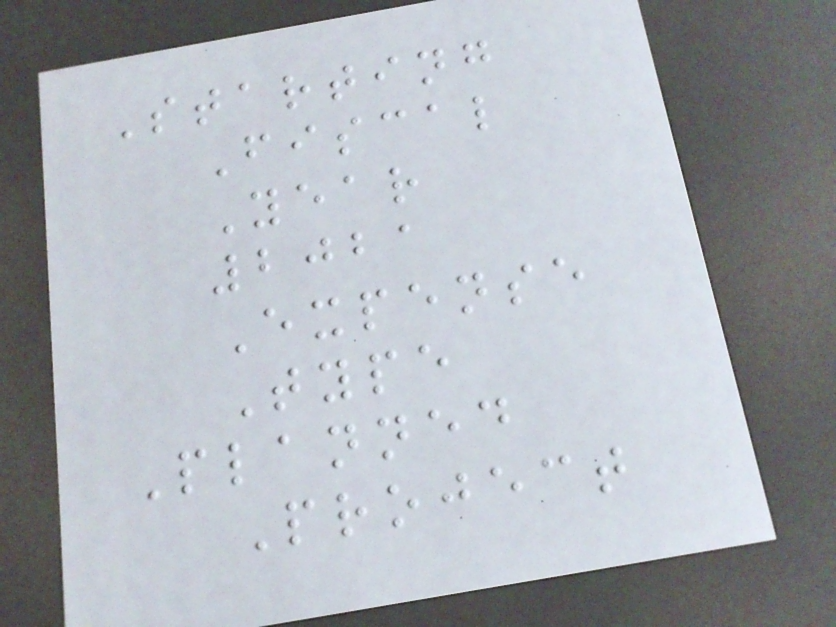Starting
Fiscal
Year
2021
Expense
Type
Planned
Project
